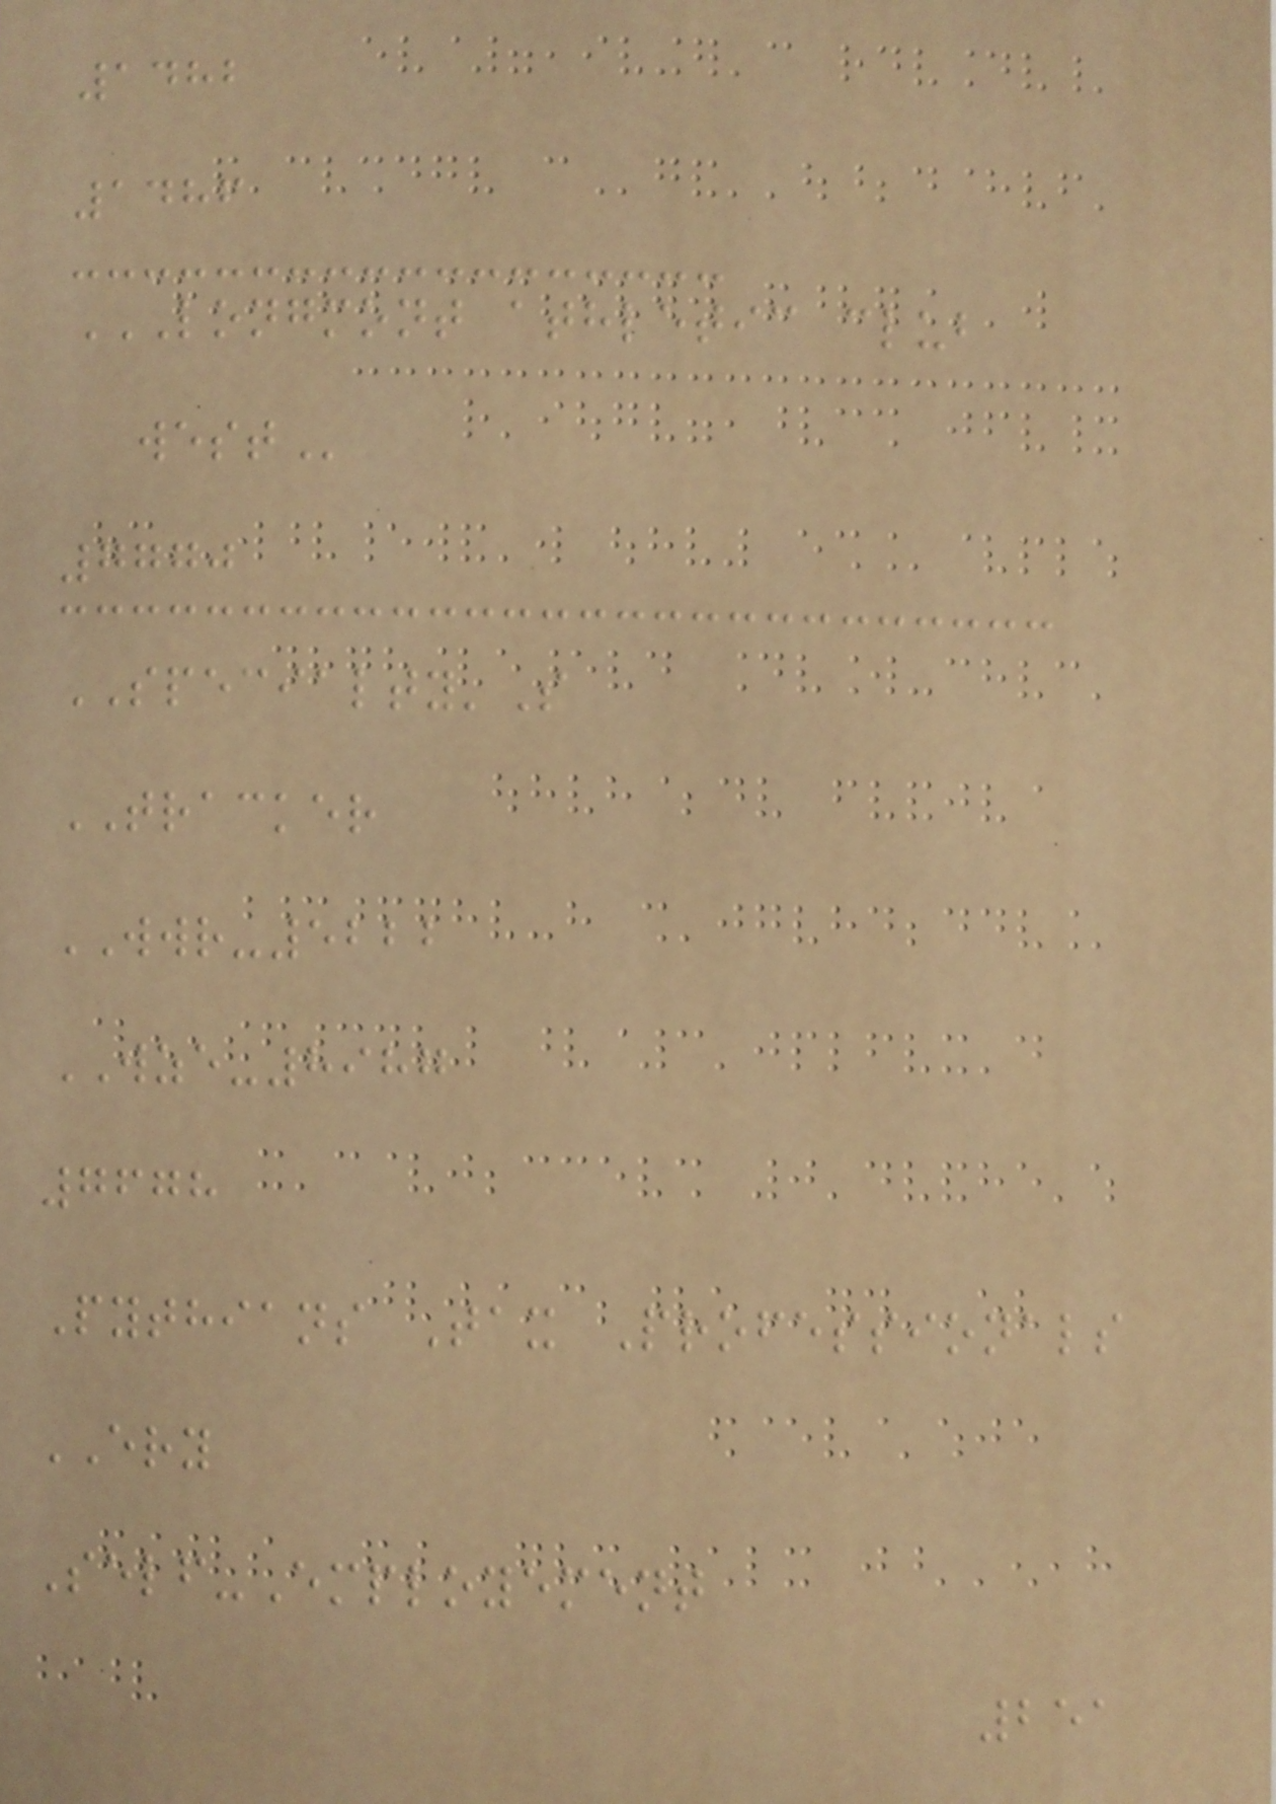1482
1486
LONGMONT ATHLETIC CLUB
WEST
7770
SPECIALTY'S
TRACKER
WWR-5222
WZE-8987
7678
Pythians Tax Professionals
ERY
Self-Employement
251
